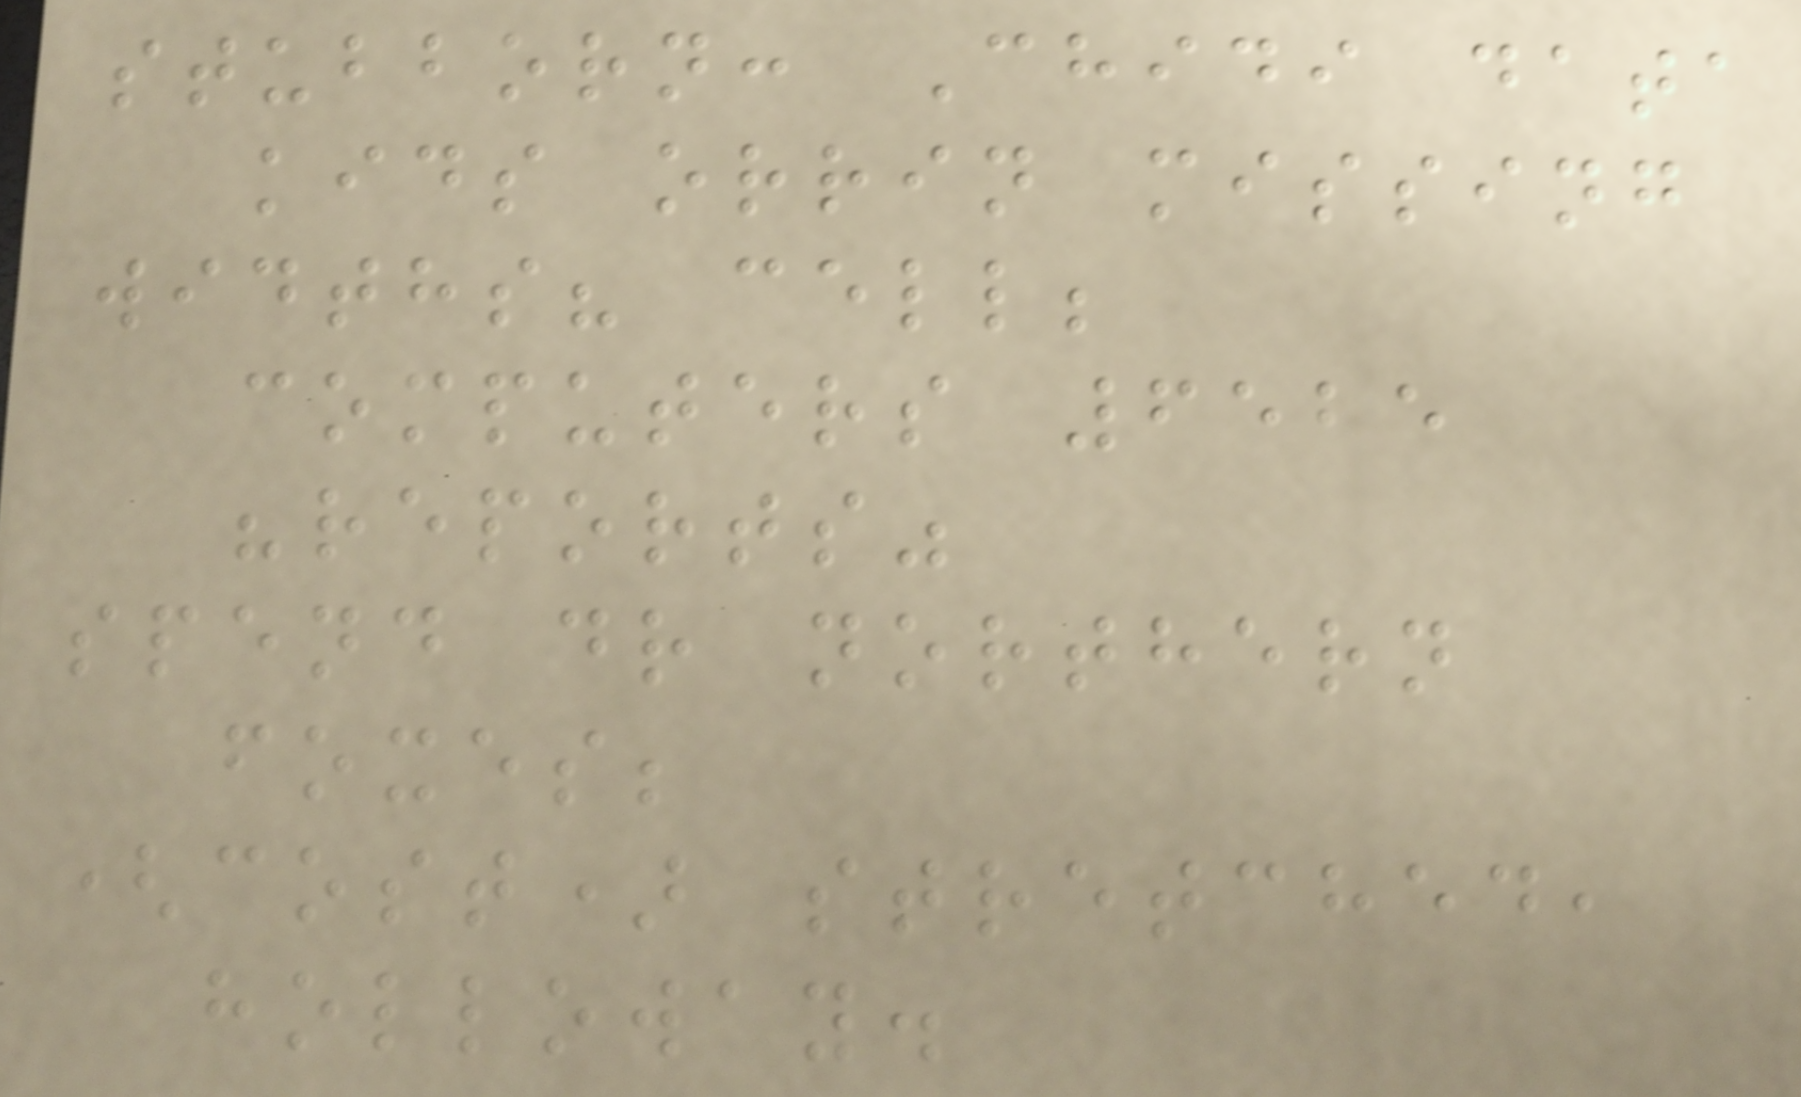stubborn: Chidi data
kids orrin missing
widths? cell;
computers 6525
"reports"
spend dr northern
foxes;
(cost) stretched,
holloway.
